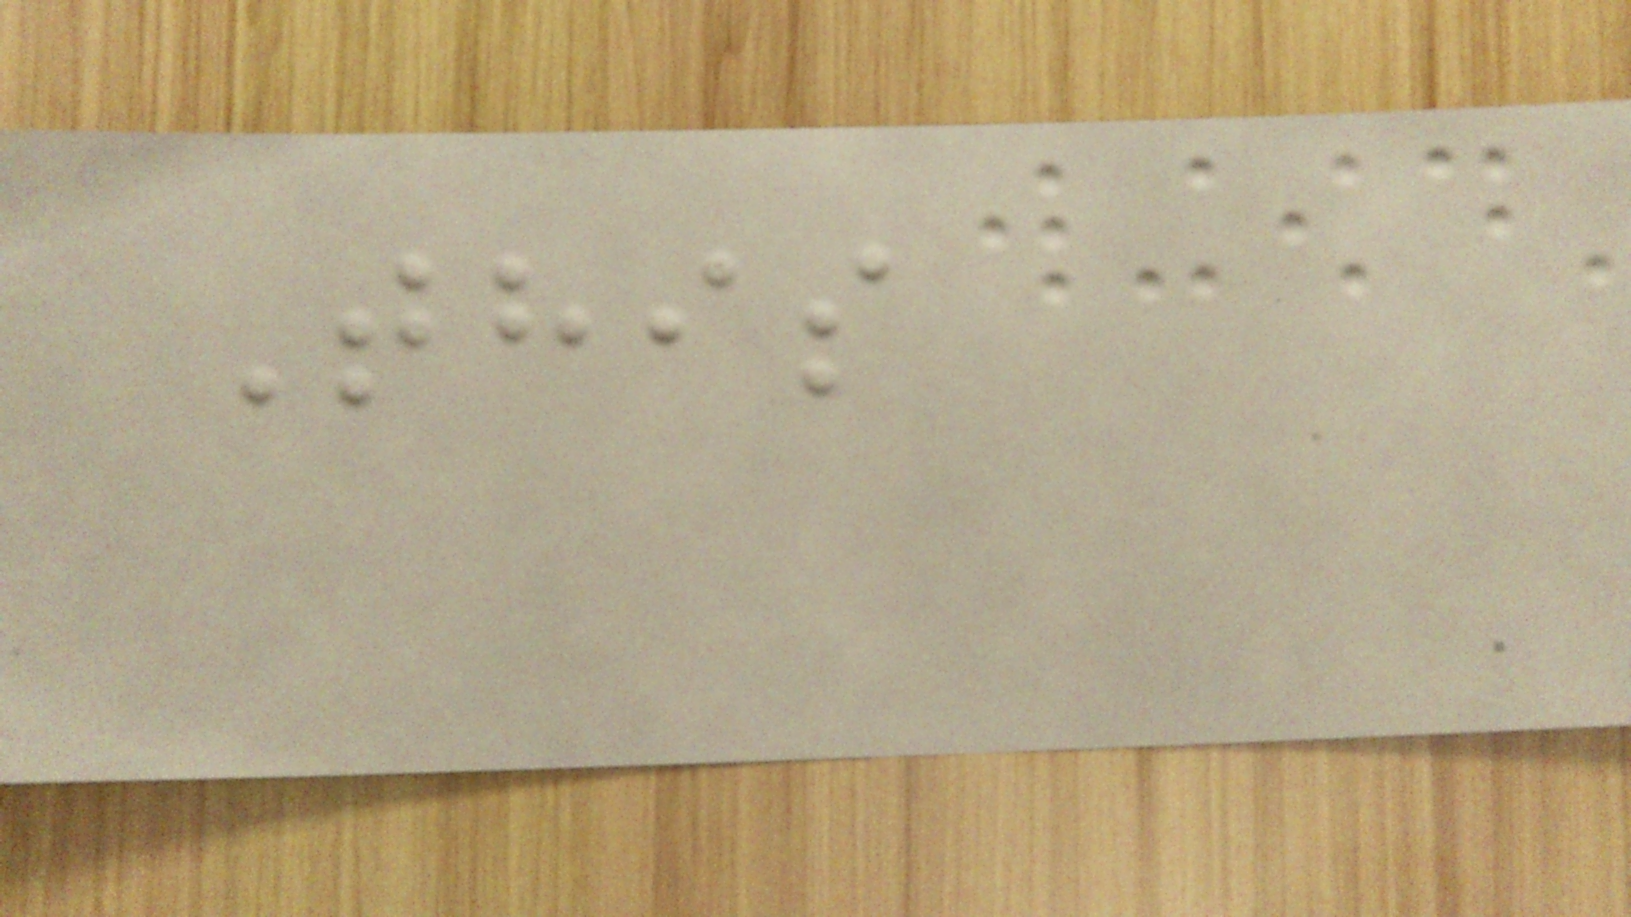This
